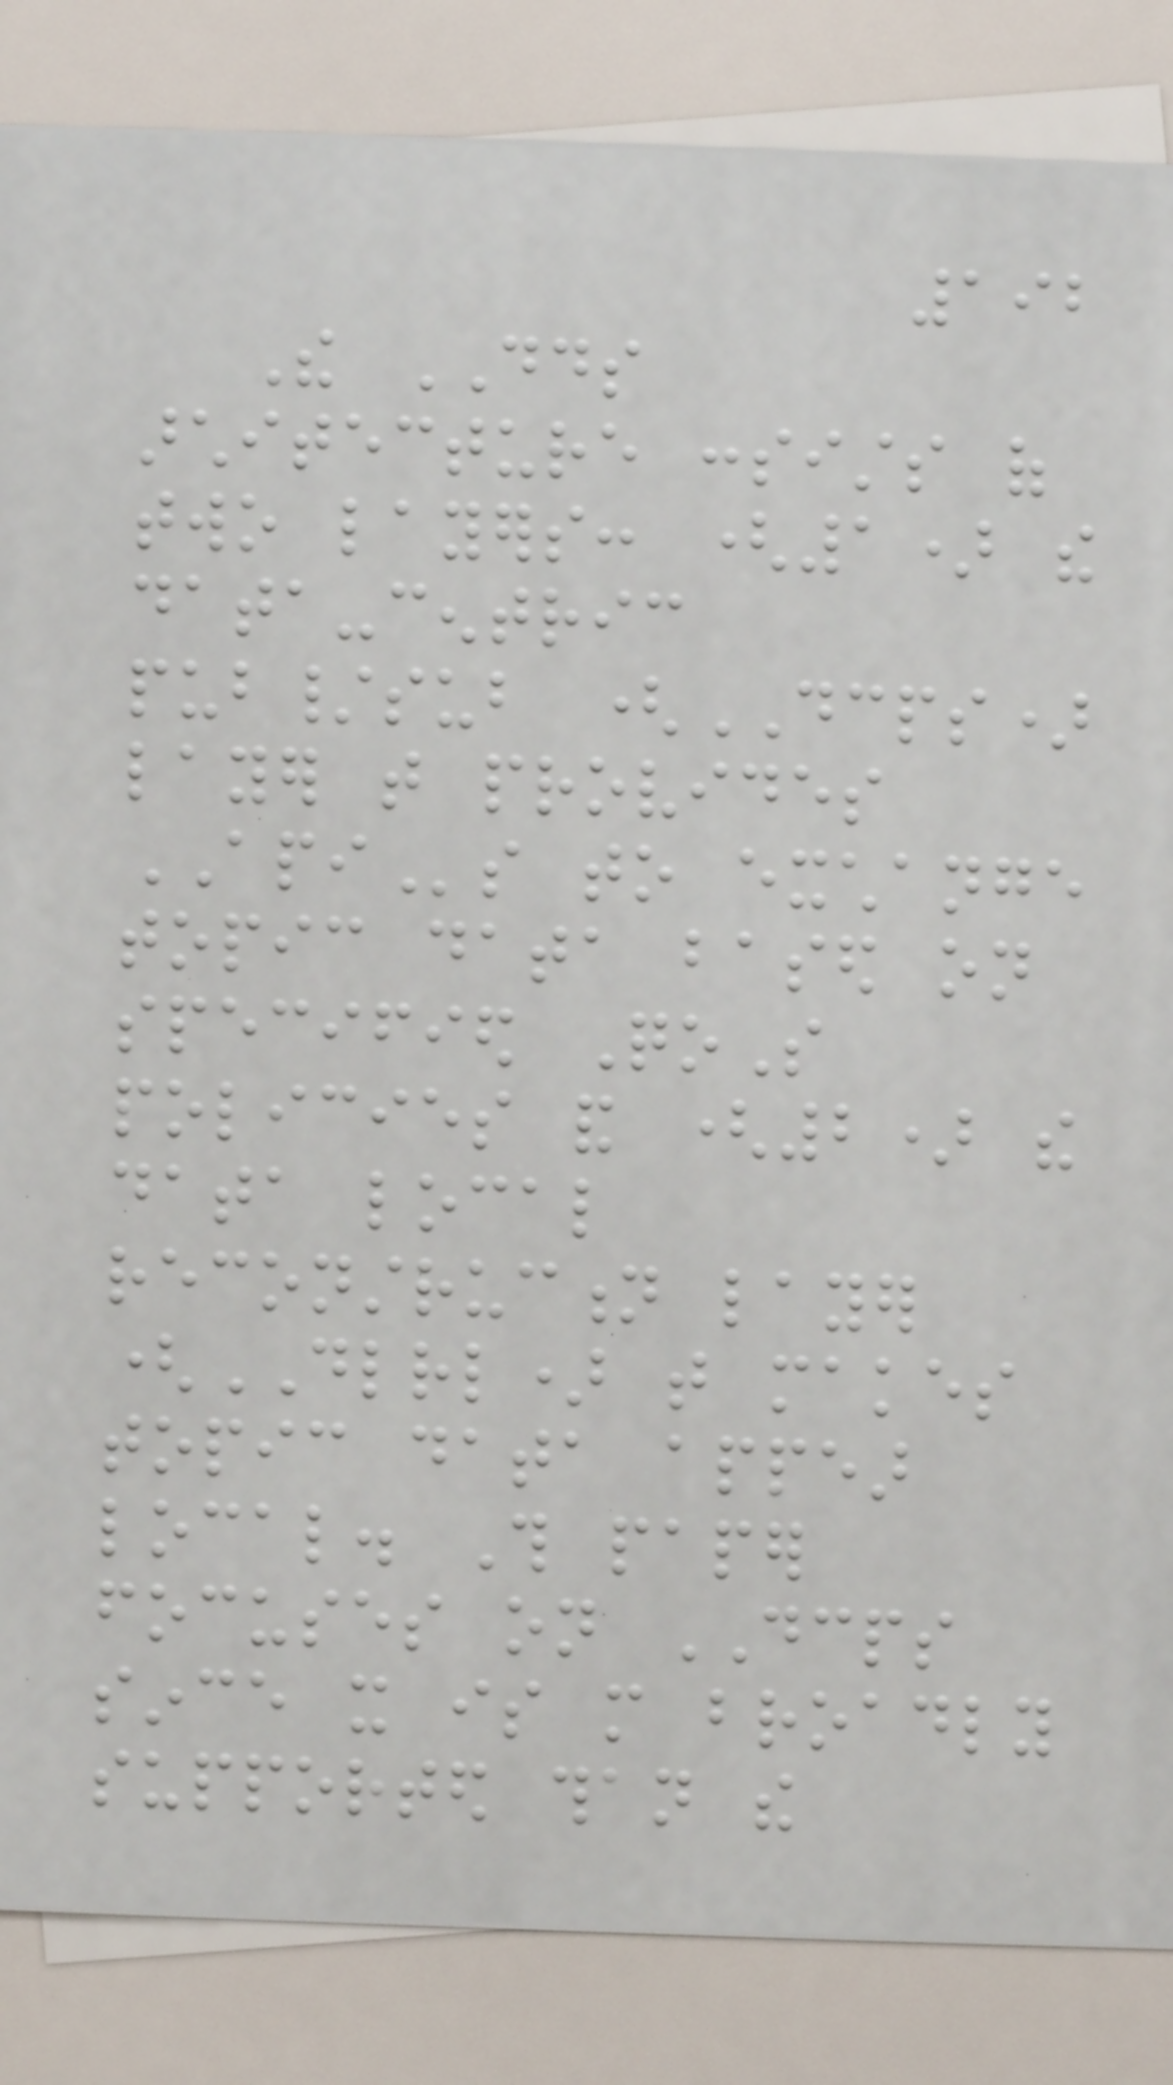192
The DDS
architecture consists of
two layers: (1) the
data-centric
pub/sub (DCPS)
layer that provides
APIs to exchange
topic data based on
specified QoS
policies and (2) the
data local
reconstruction layer
(DLRL) that makes
topic data appear
local. This paper
focuses on DCPS
since it is more broadly
supported than the
